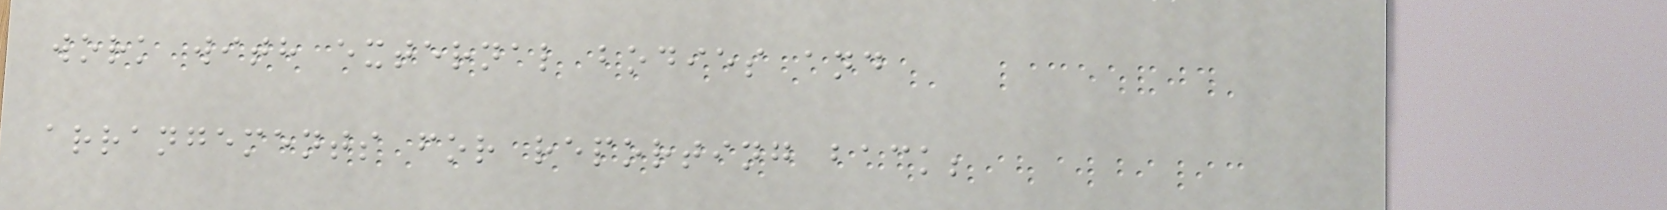work with external bodies and
arrangements for reporting back;
